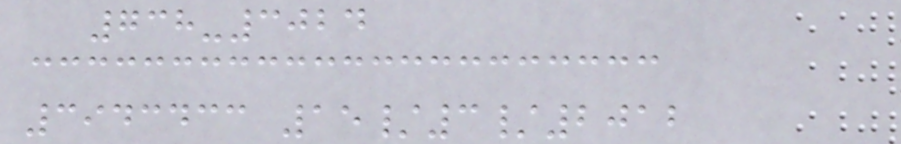738-3024
3943433 15/3/2012
